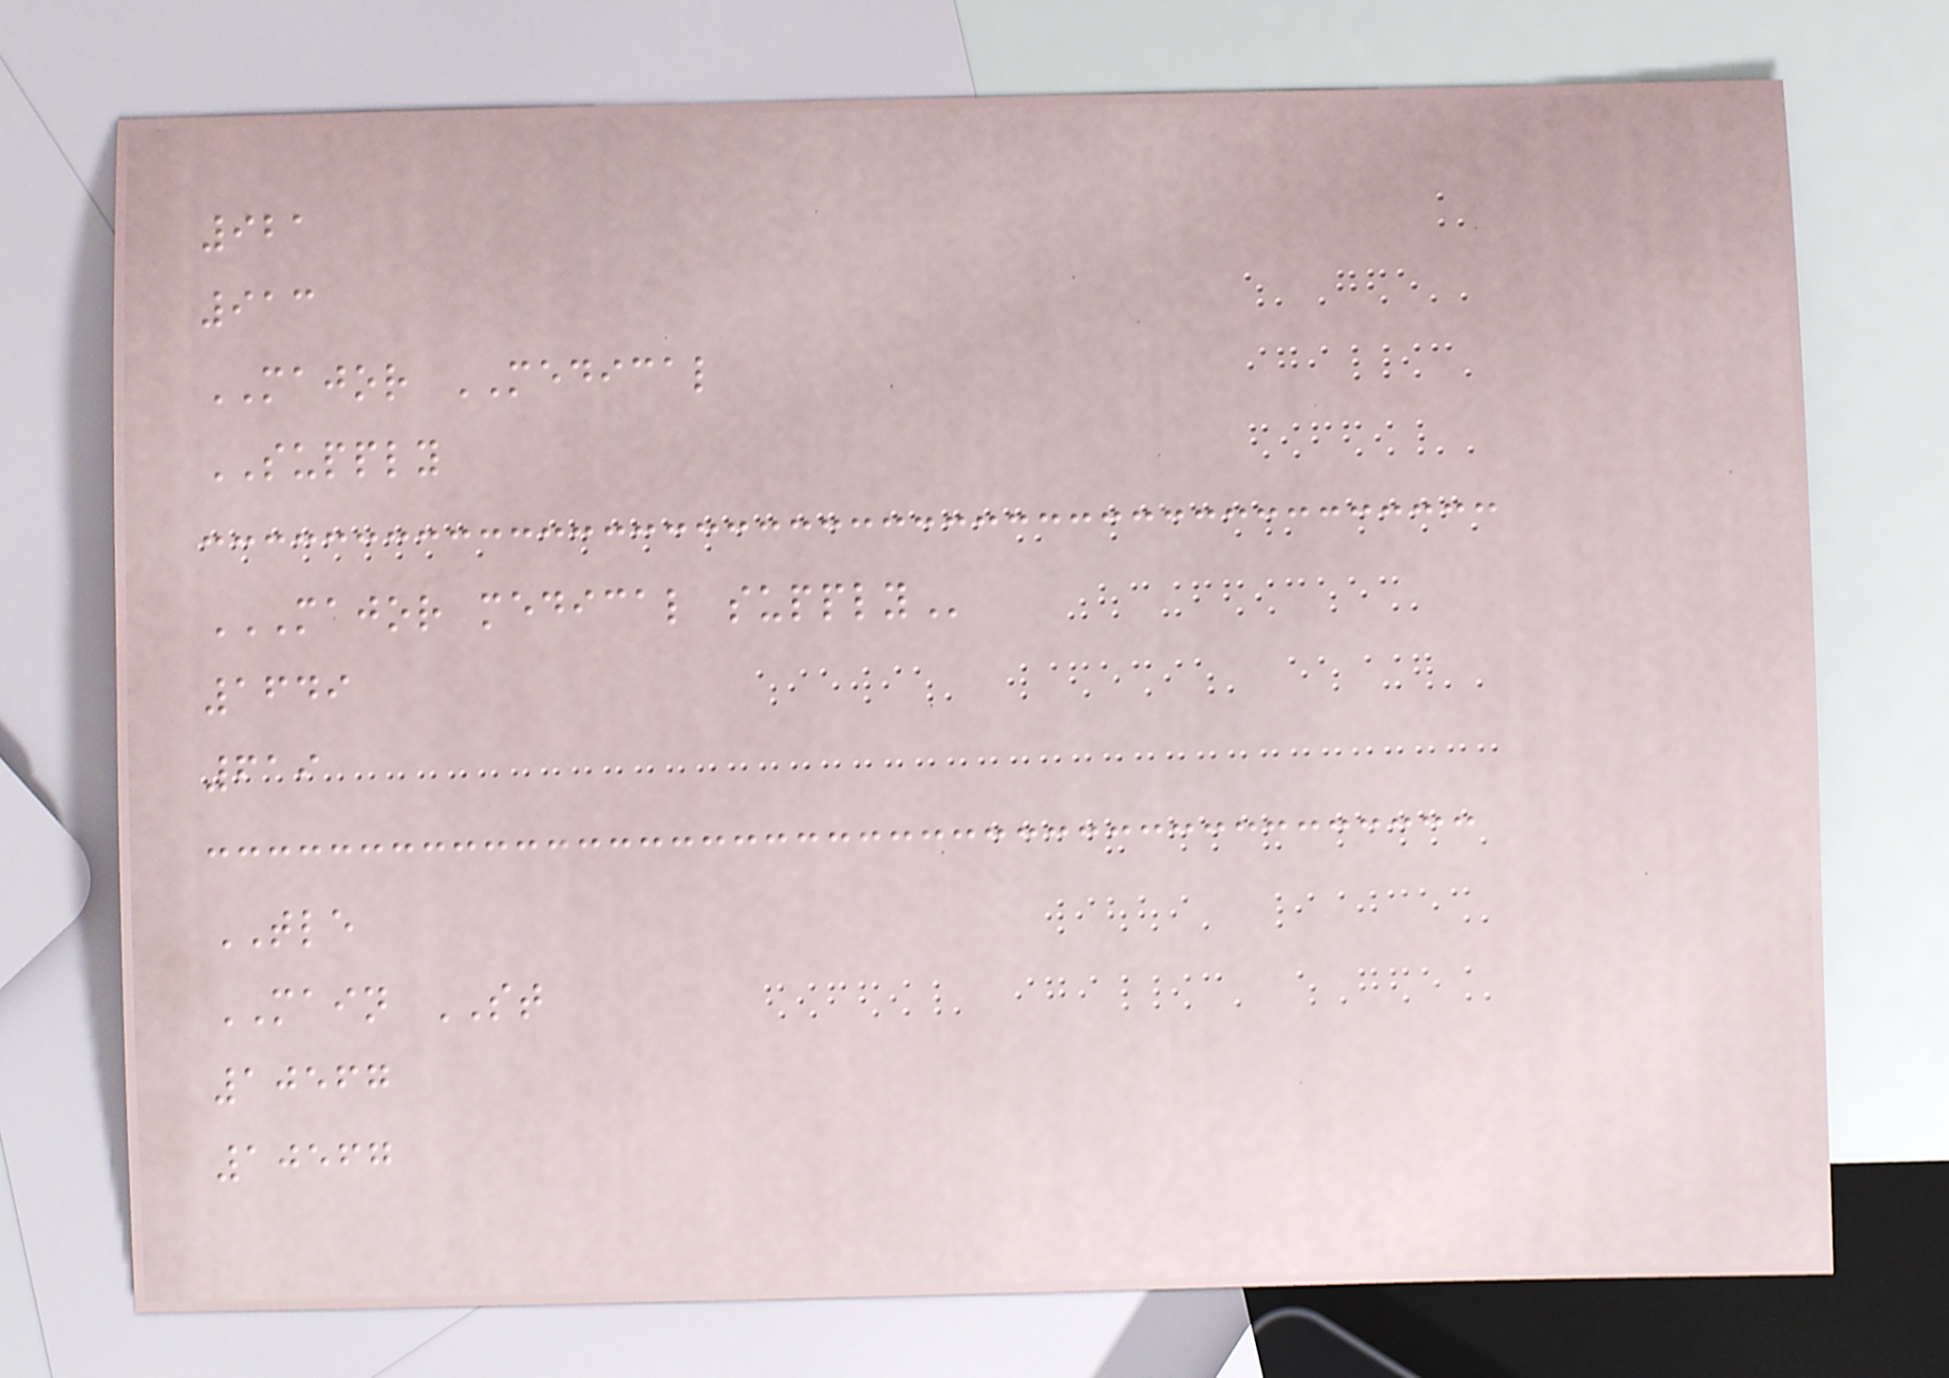921
913
MAJOR MEDICAL
SUPPLY
MAJOR MEDICAL SUPPLY
1649
619
TLE
MAIN ST
10567
10567
